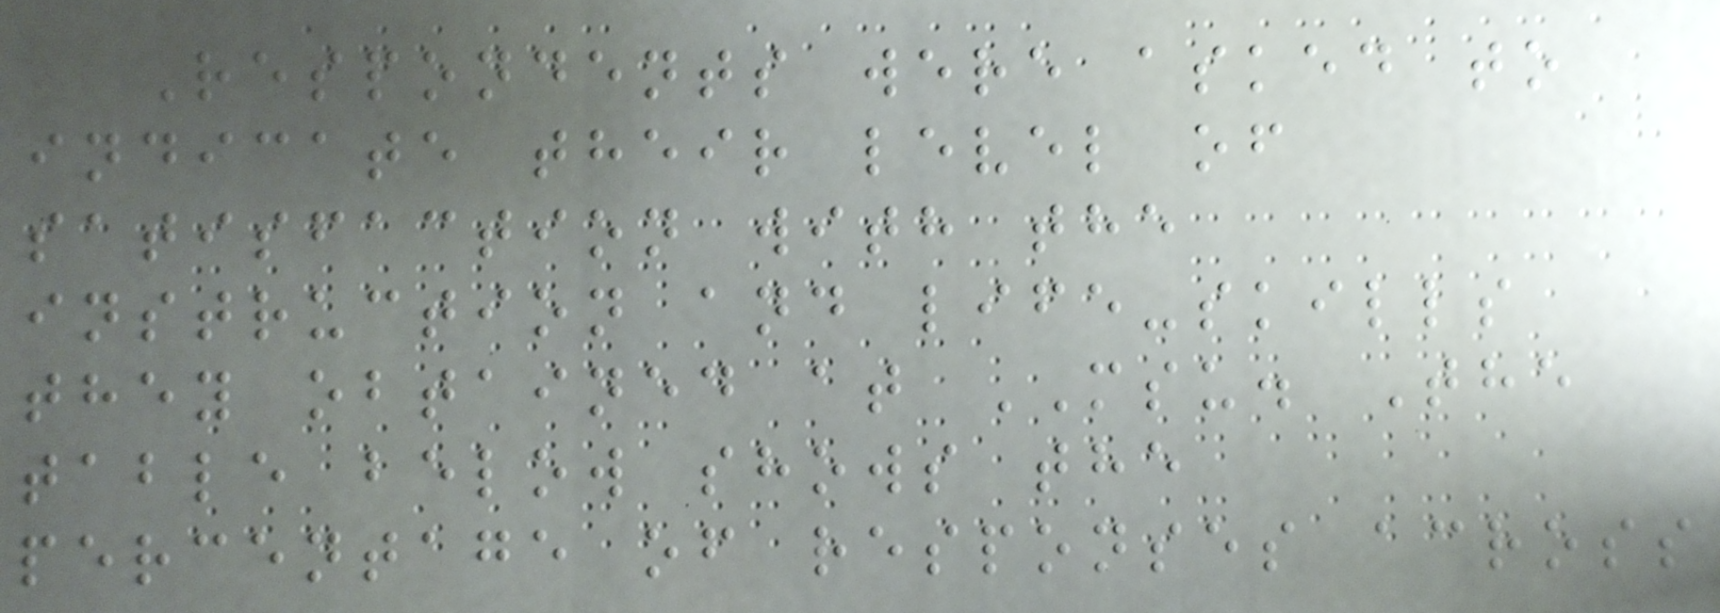Respondents were asked to
indicate their level of
satisfaction with the
instruction and life-skills
they obtained at MSU. The
table below shows the
percentage of responses across
